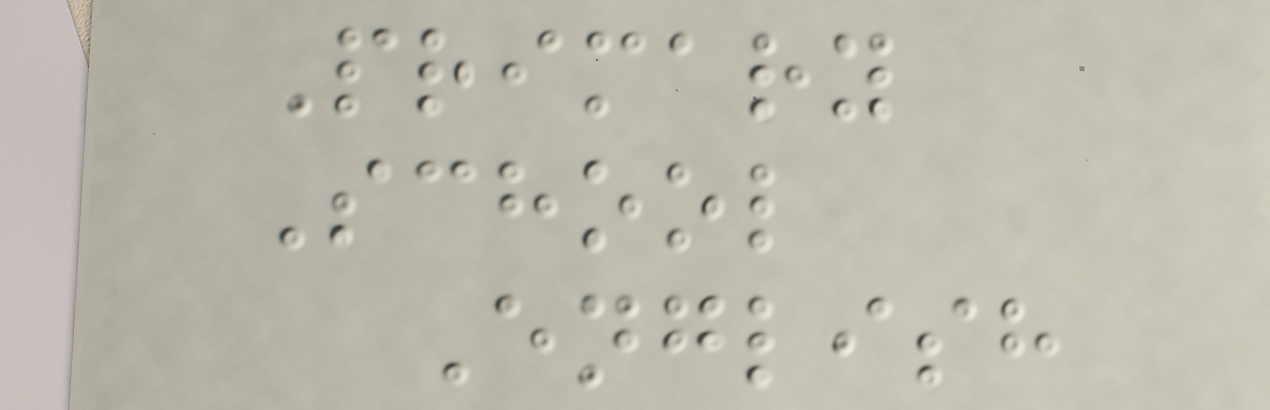Primary
School
English
